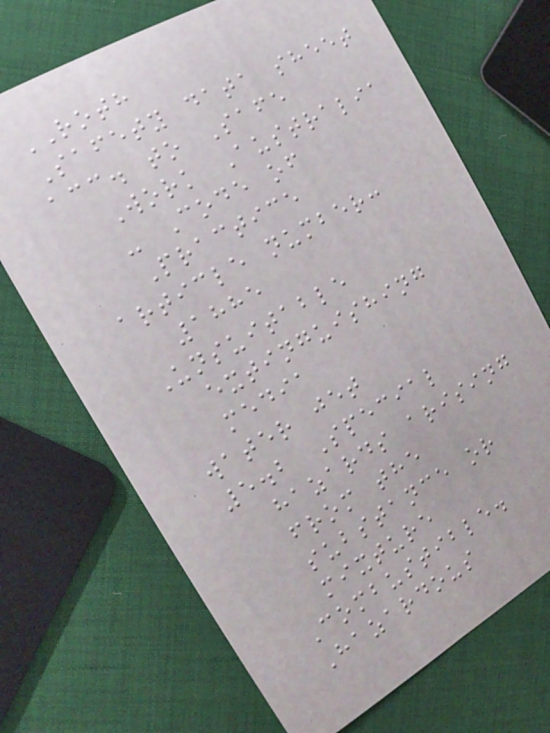ROTH
Safety data sheet
acc. to Safe
Work Australia
- Code of
Practice
article number:
1885
Unsuitable
extinguishing
media
water jet
5.2 Special
hazards arising
from the
substance or
mixture
Combustible.
Hazardous
